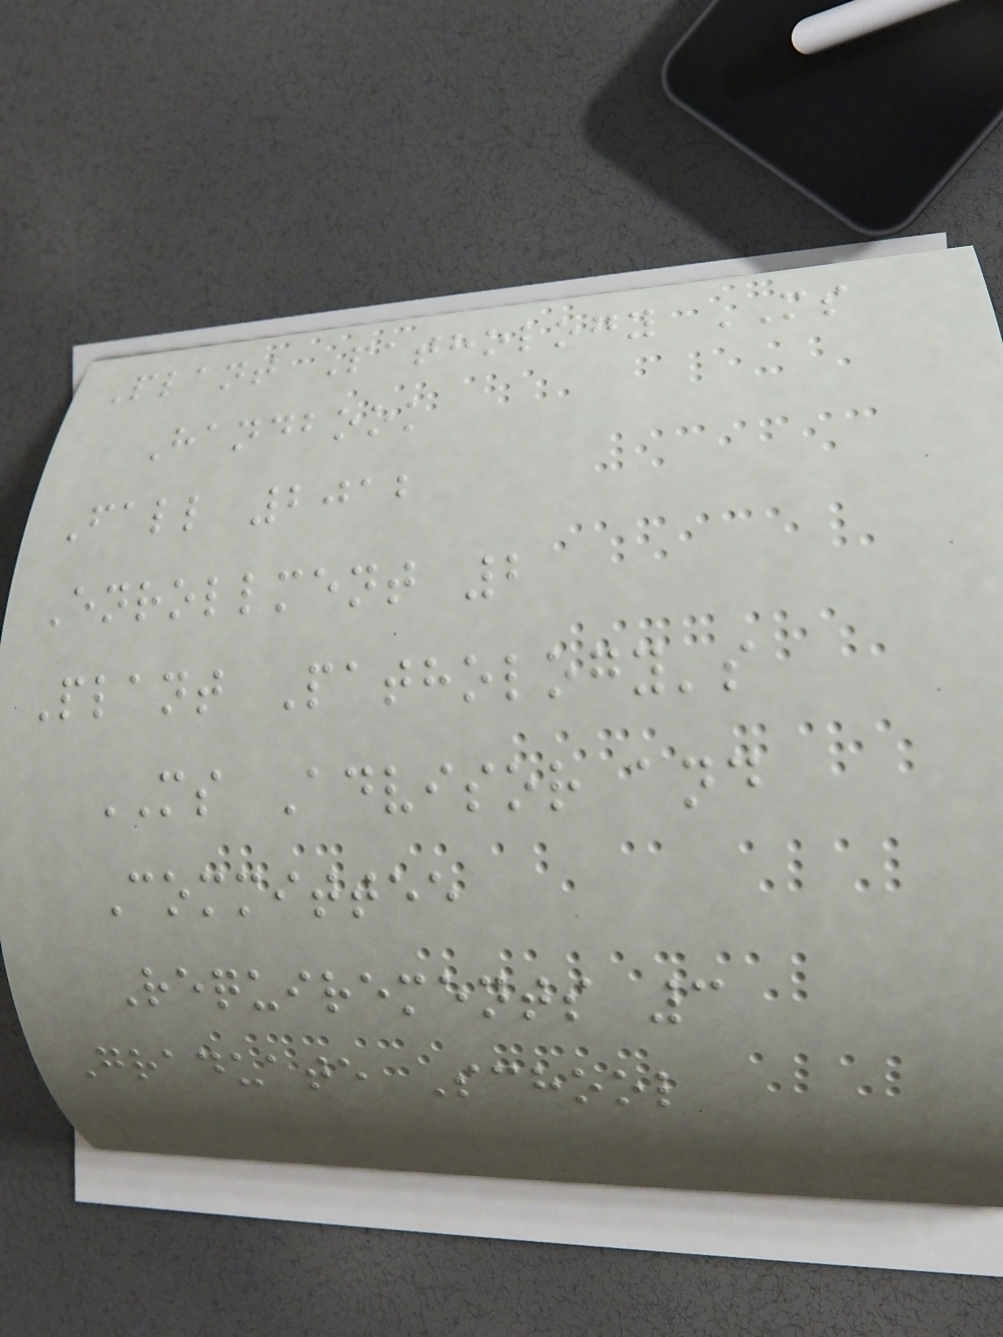Plant Pathology MS
Handbook
Fall 2012
Enrollment 2
Plant Pathology's
MS Advisor and
Committee
Requirements 3
Graduate School
